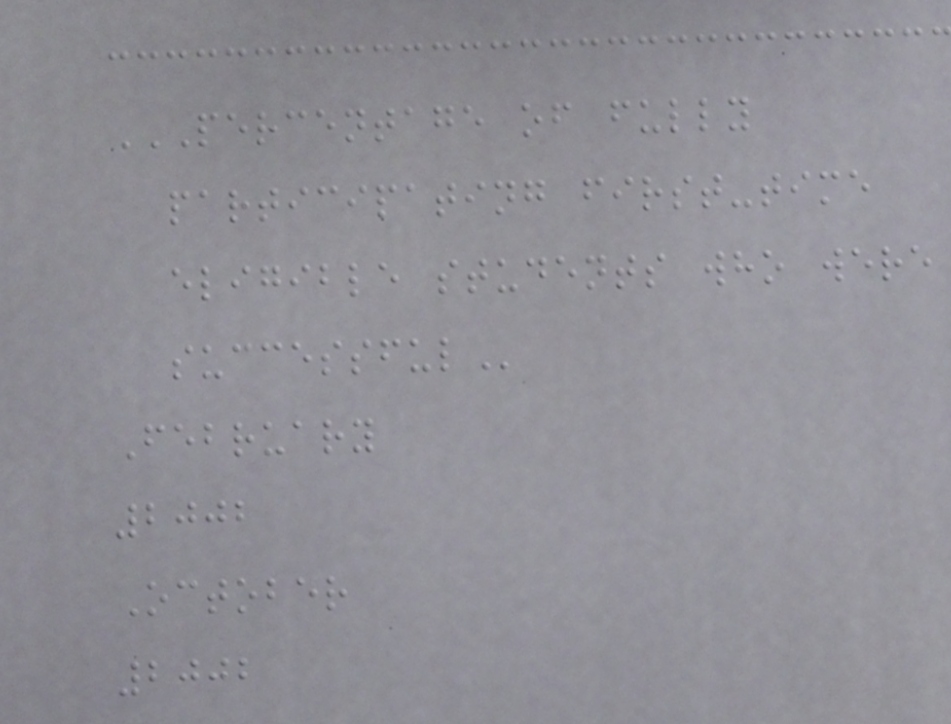PERCENTAGE OF FULLY
PARTICIPATING FIRST-TIME
ELIGIBLE STUDENTS WHO WERE
SUCCESSFUL
February
2002
October
2002
